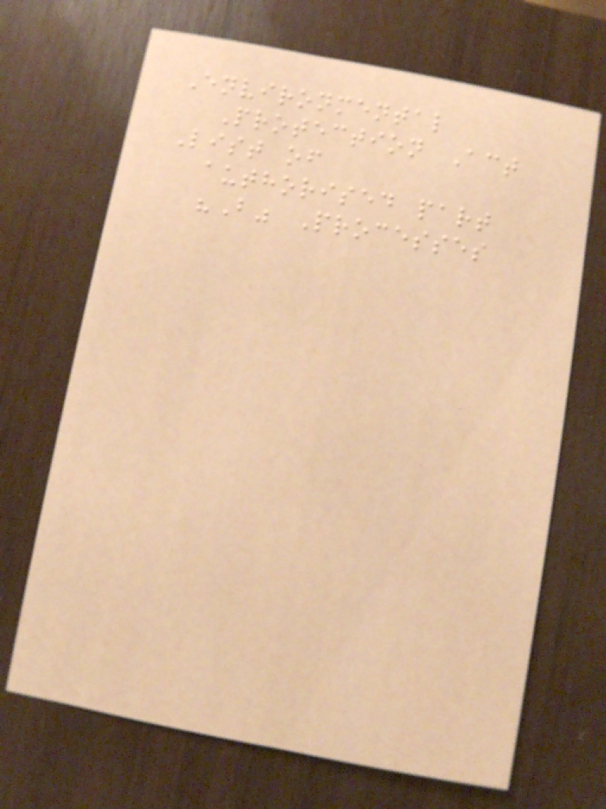Environmental
Protection Act
List of
authorised part
"B" Processes
